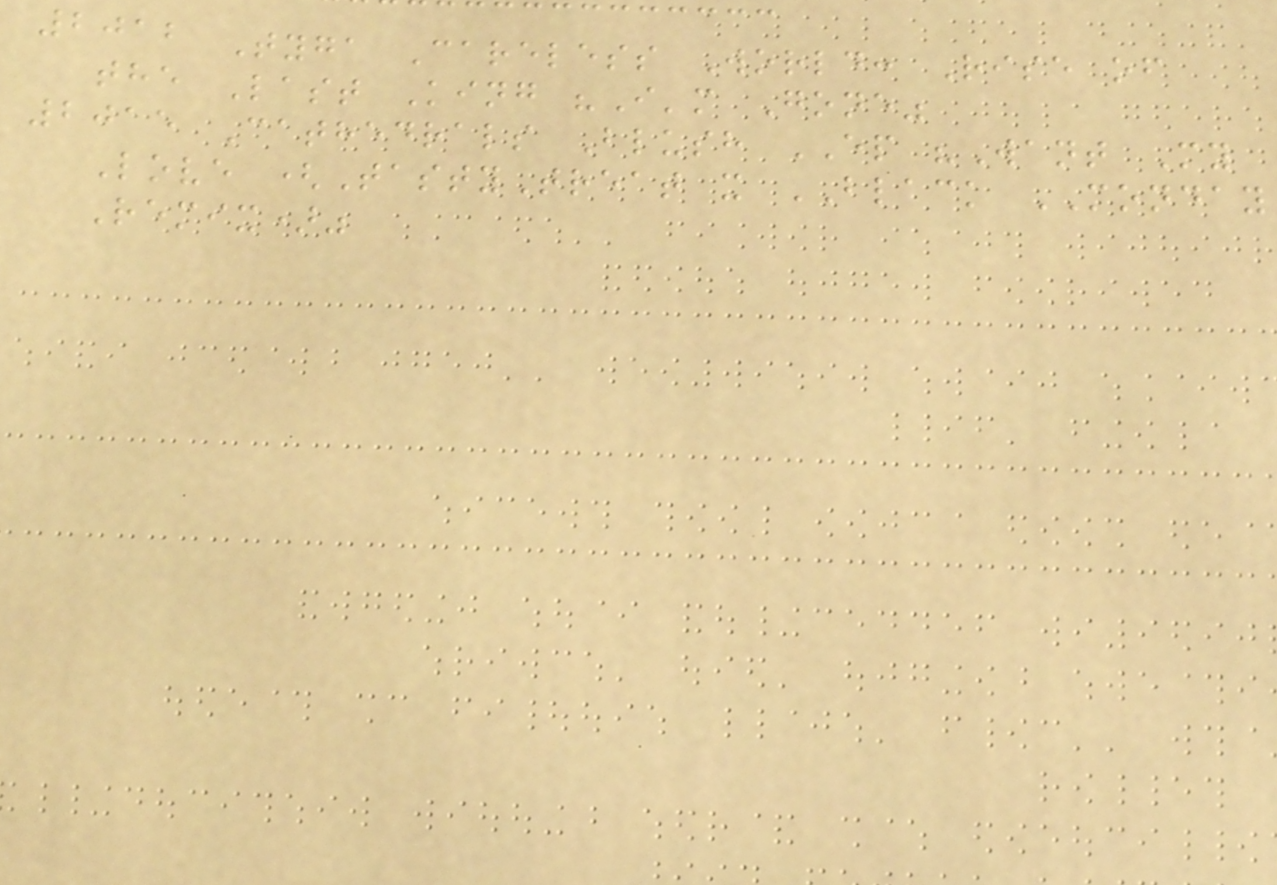2012 Tyga Careless World: Rise of
the Last King "I'm Gone"
2015 Cathedrals Blush EP "Want My
Love (TastyTreat x BLACK MONDAY
Remix)"
